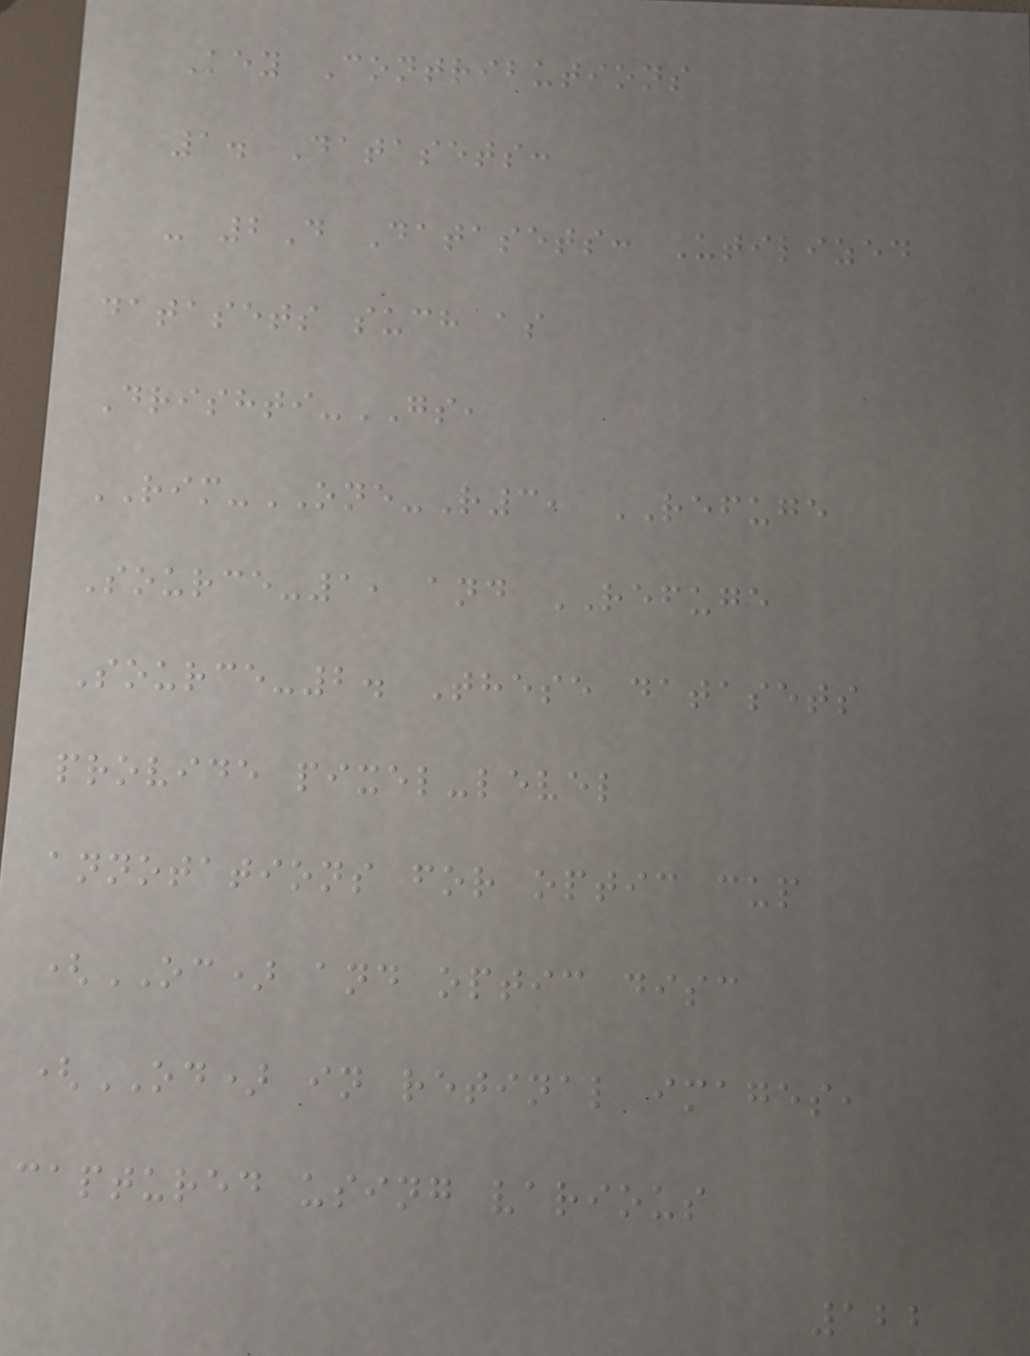Key Contributions
1. Datasets:
- 2D Datasets: Utilized
datasets such as
Drishti-GS,
RIM-ONE-R3, REFUGE
Source-1, and REFUGE
Source-2. These datasets
provide pixel-level
annotations for optic cup
(OC) and optic disc
(OD) in retinal images,
captured using various
122
